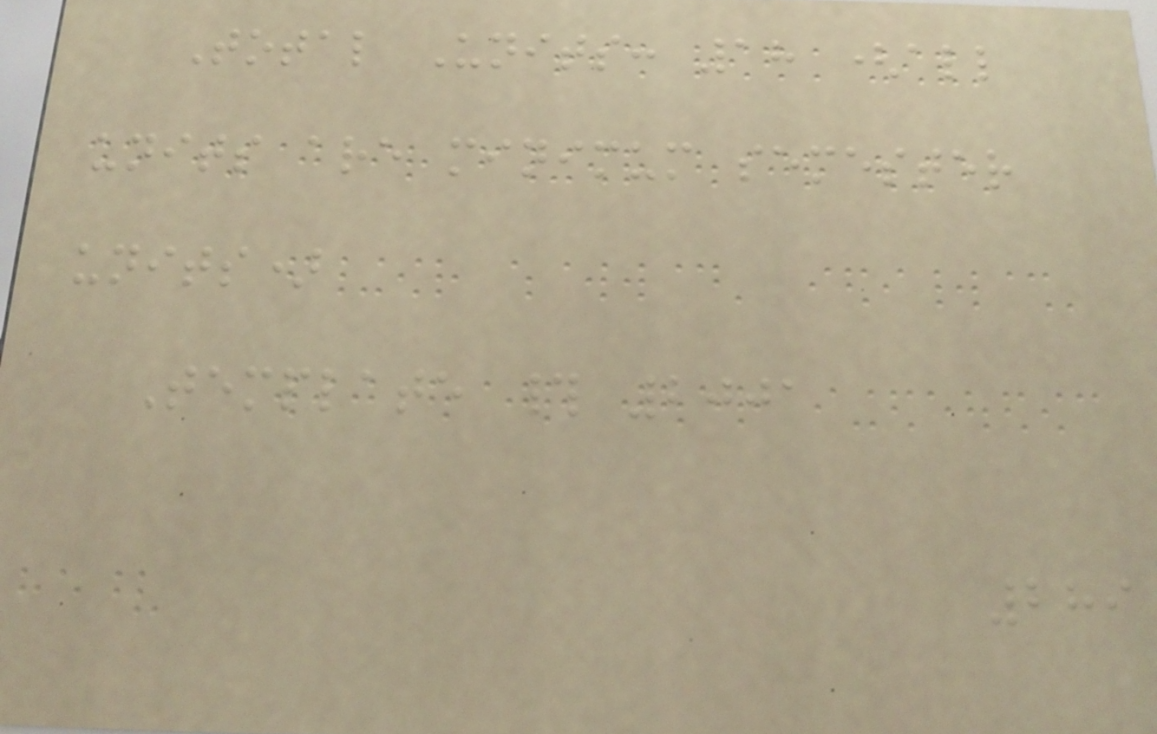Total Units: 18 (all
units are minimum semester
units)
Template # 2001
289
